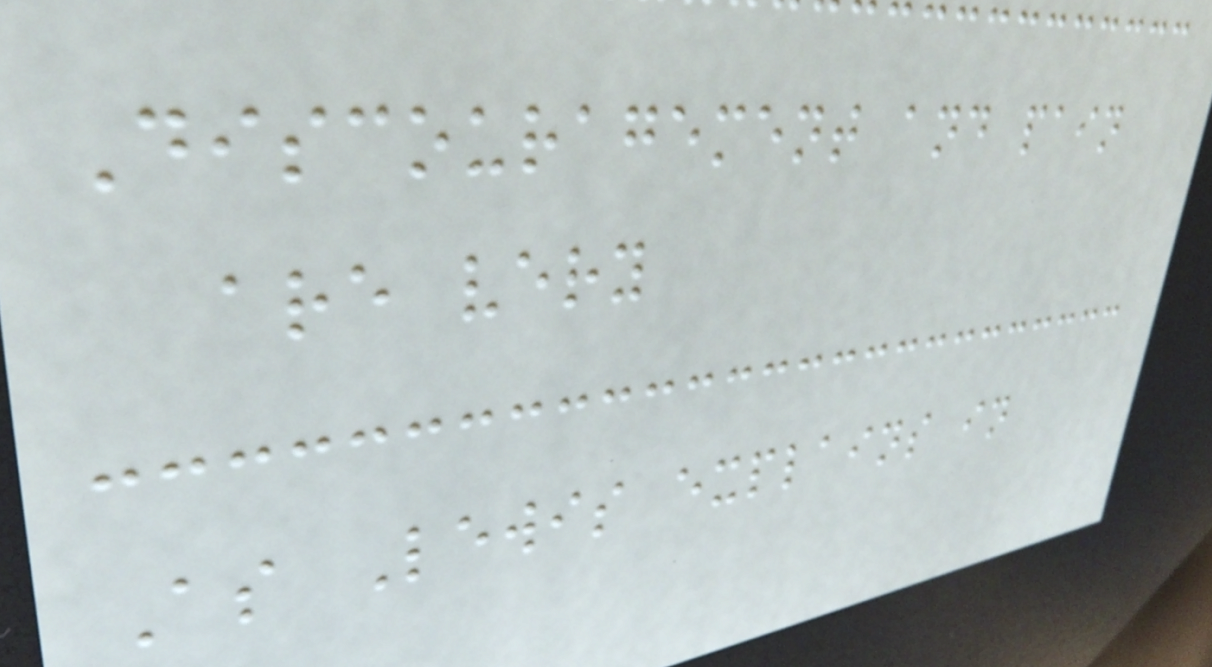Discouragement and pain
are very
As Lewis explains in
